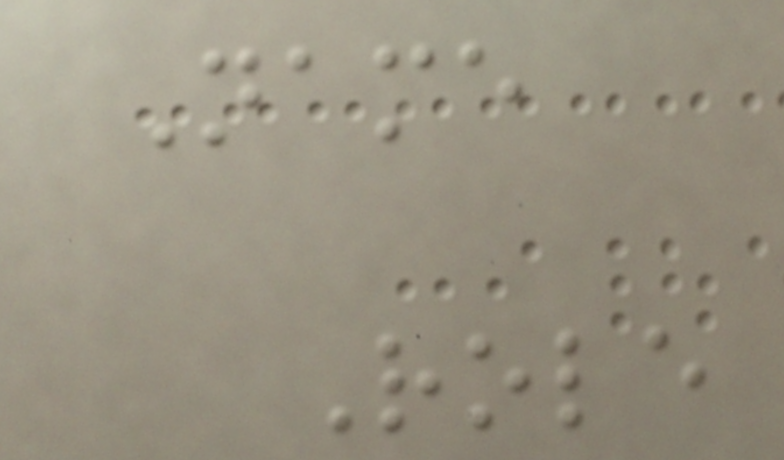Name
Role
